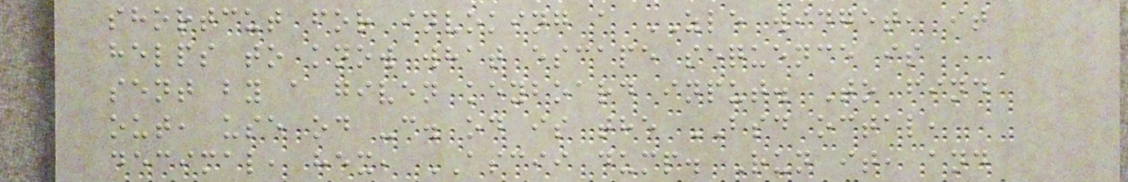shortcut for invoking a ZLE widget, it
helps to know what escape sequence is
sent by a given keyboard input. To find
out, use od -c. od is the BSD octal,
decimal, hex, ASCII dump. Run it, and
